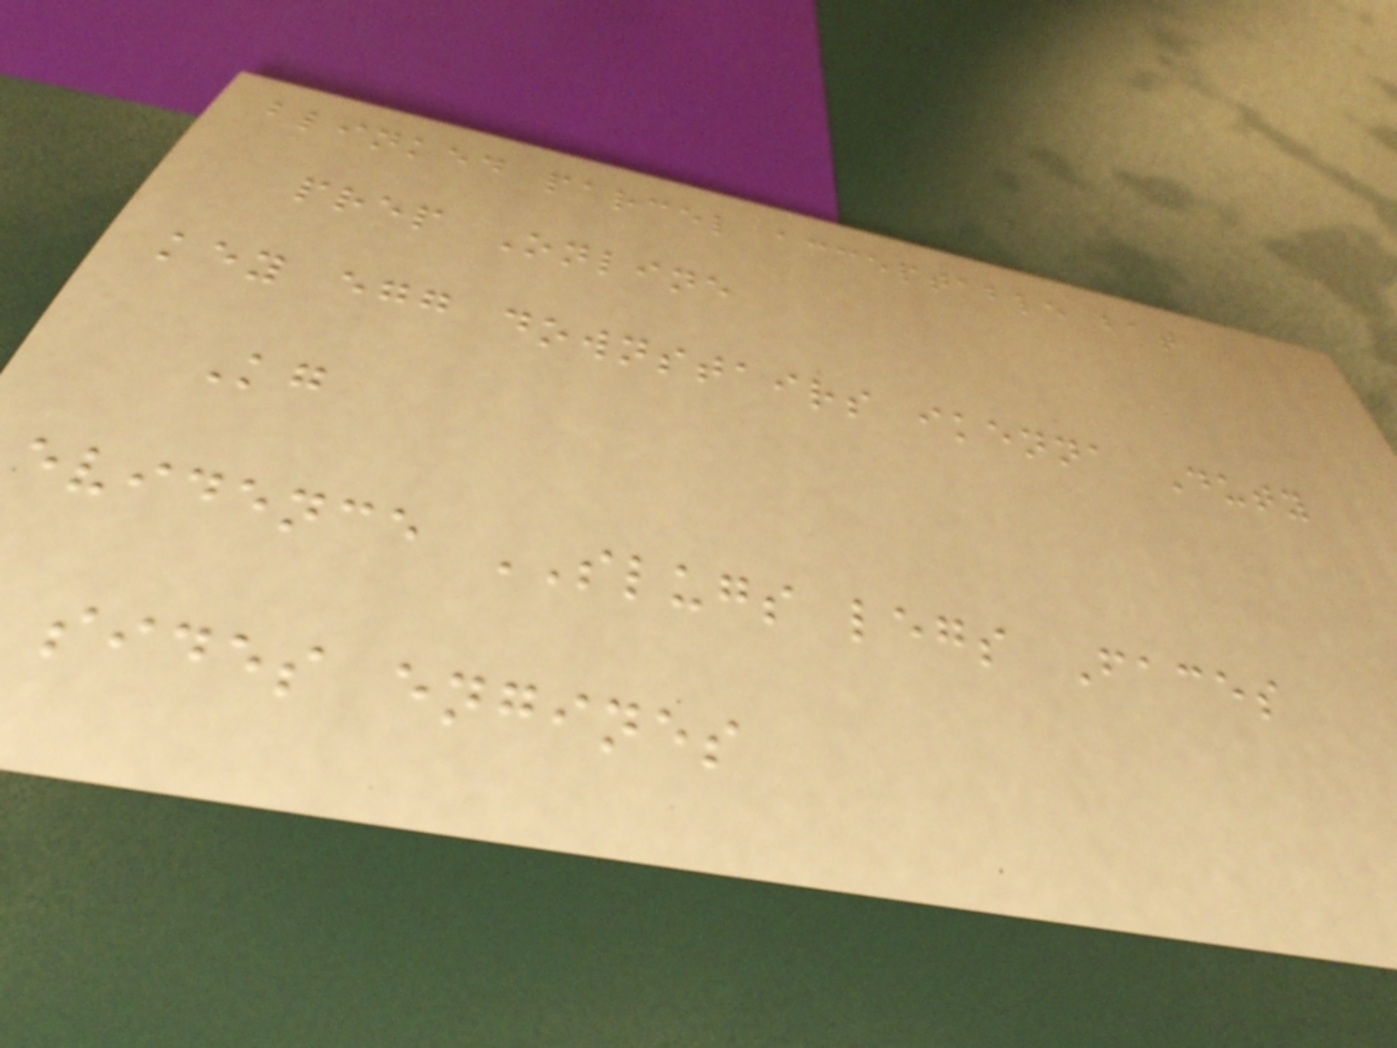blinked parcel acceptable bat
prep Online
key egg downstairs ikenna Duty
Kg
evidence SLUGS legs Faces
sides engines
